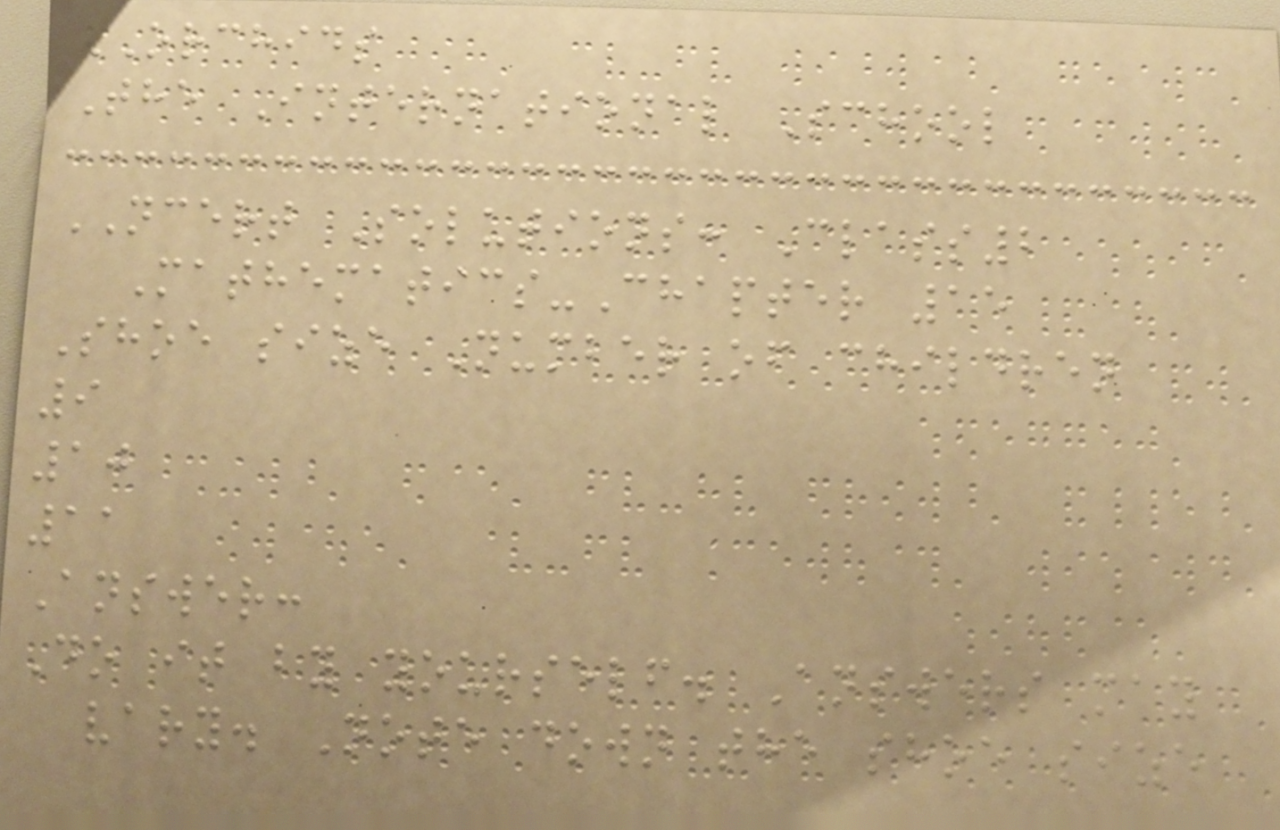ORCHIDS
The International School
NCERT Solutions: Class2
Mathematics-Chapter 15
Shoe size Number of children
9
10
11
Answer:
Do it by yourself. Answers may
vary. Note down the shoe size
